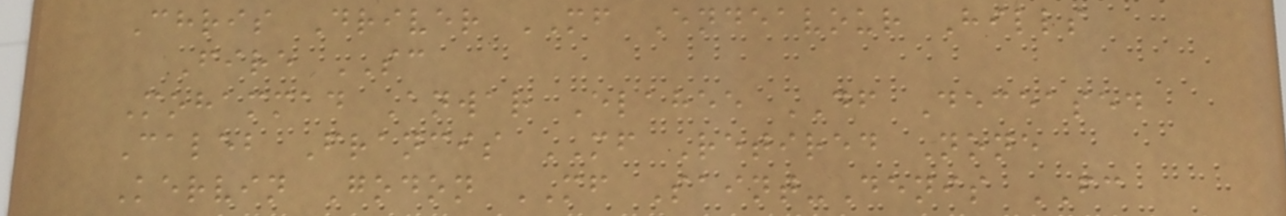Chris Driver MF Endeavour Hills
Fire SC
Mohammad Anwar Elahee DF Deceased
Caleb Francis MF Retired None
Kervin Godon MF Saint-Denis FC
